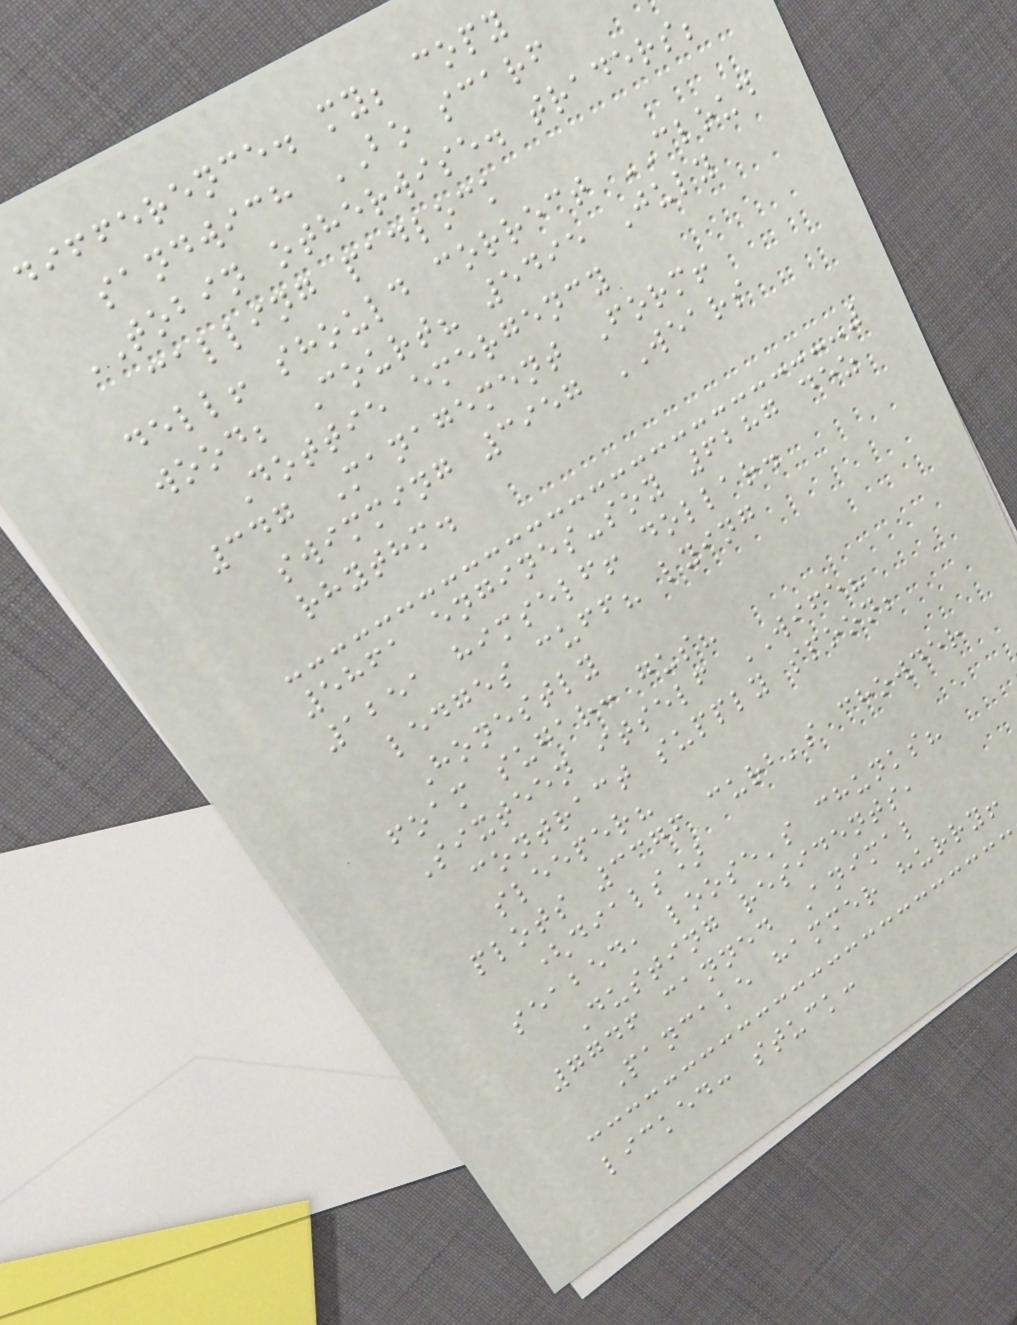difference. my; copy
sandwich BO scarf
TOBIN otherwise. traders;
calling padlock
dell! should correct CLOUD
wood; Court? 5495 July
Dottie emergency
347 Management Form!
swimming 3957 WEARS
rhythm.
5861 engines-soy 6287 dez
1251 himself! dollar.
ledges cuff? lying
Honestly
foam sugar: gus?
Sixteen itself WIFE?
contract supply spoon;
sleeper?
plots 3376 curb's chowder
(dials)
seabed, loose's chunks?
Dusting residents,
7746 canned Animal
Pancake hammer hurry!
licked: stuck:
